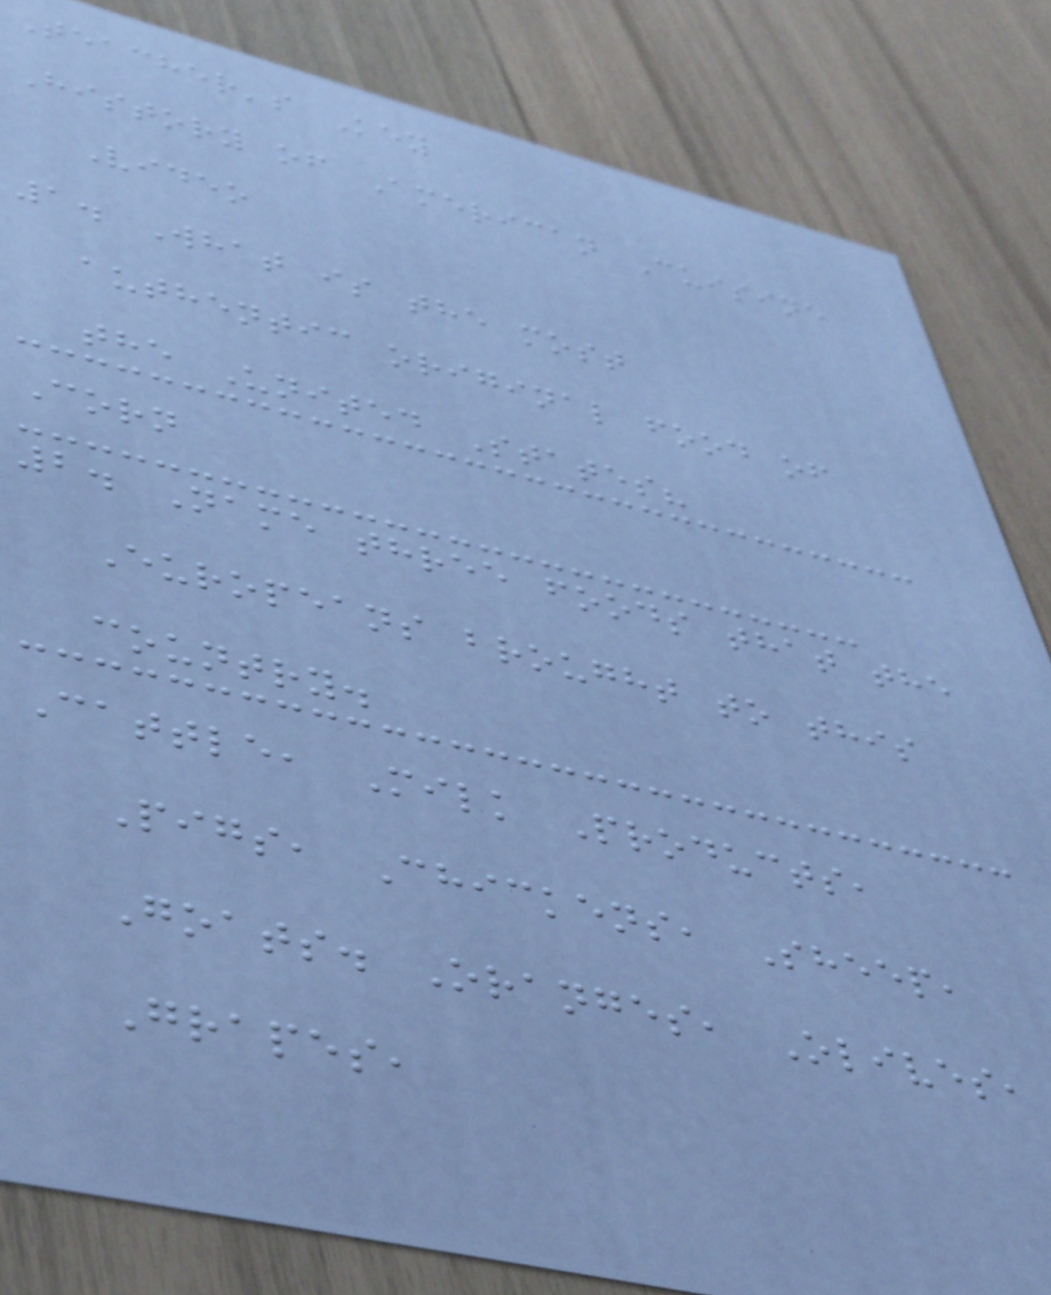Teacher's Key
History of American Cuisine
Video
1. What is the most
authentic original food of
the United States?
Corn
2. Name three foods that the
Europeans brought to this
country.
Cattle, Milk Products,
Pigs, Chickens, Sheep,
Goats. Oranges, Olives,
Grapes,
